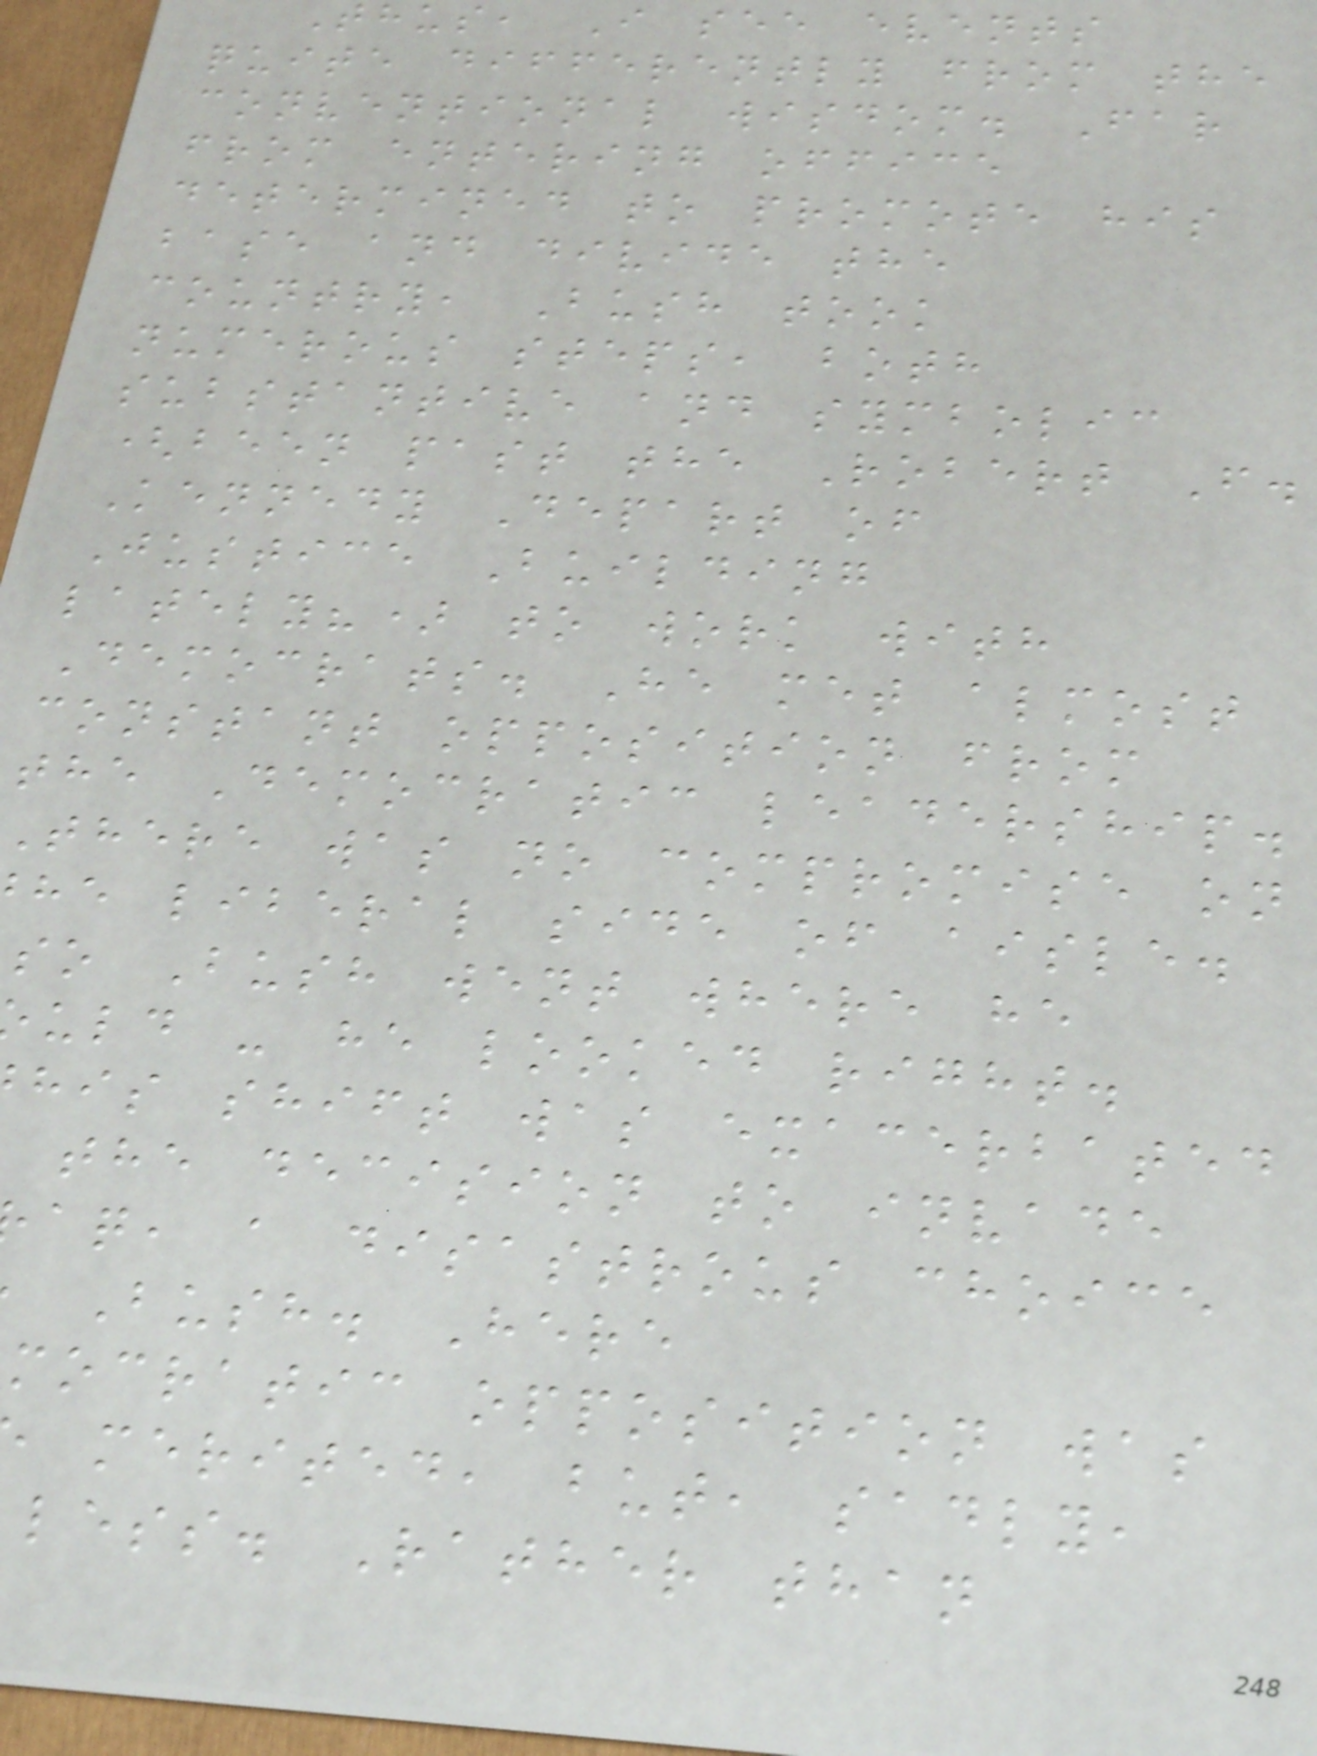Thus, I see events
quite differently from the
conventional wisdom. Far
from entering office
determined to promote his
base and divide the
country, Bush took
numerous steps, both
substantive and symbolic
(been past the Robert F.
Kennedy Depart of
Justice Building
lately?) to work with
Democrats. He met almost
constant opposition from
the Democratic leadership.
there was no compromise on
he liberal side of aisle.
so Bush went where he
uld - he looked right.
his shift was exacerbated
the decision to invade
aq, a disastrous choice
Bush. Here
mocratic opposition was
merited, but, sadly,
less. Rather than
